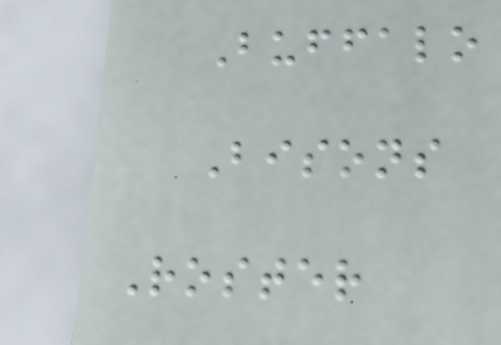Buffalo
Bisons
Roster
